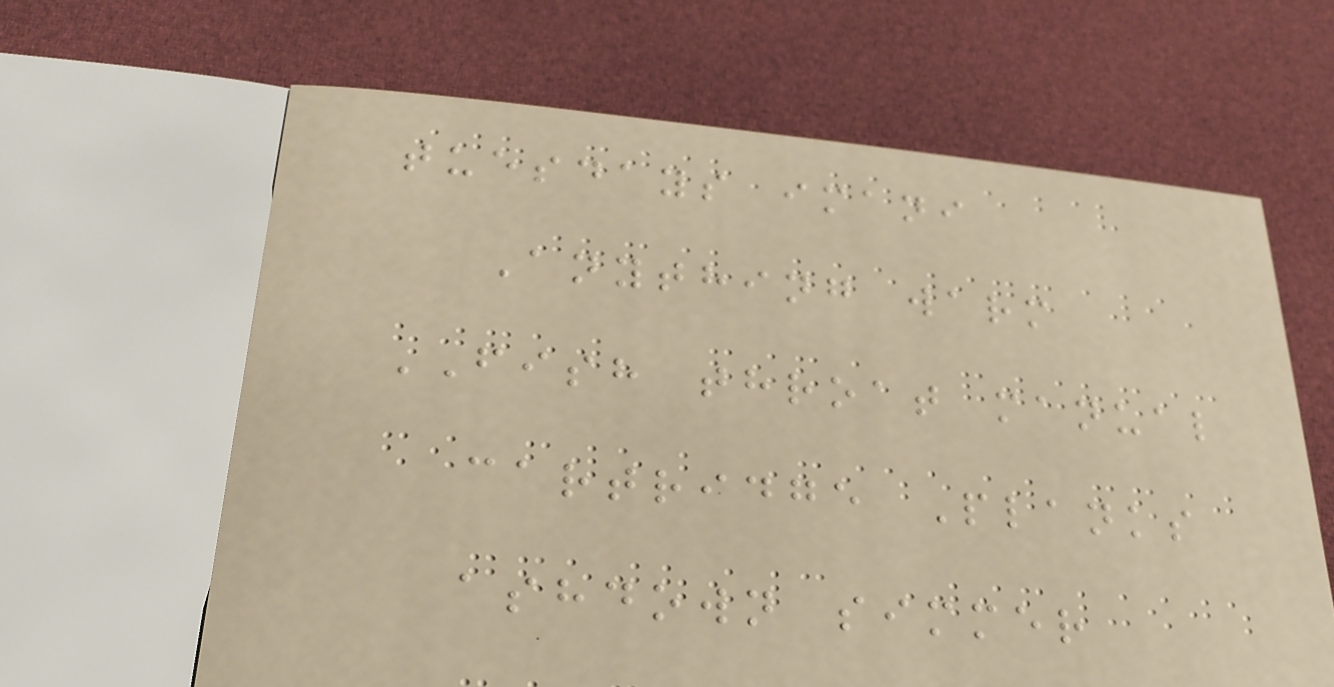tuesdays imani
Anything warm
FISH throat manual
cartridge Planks
ashdown simmer
